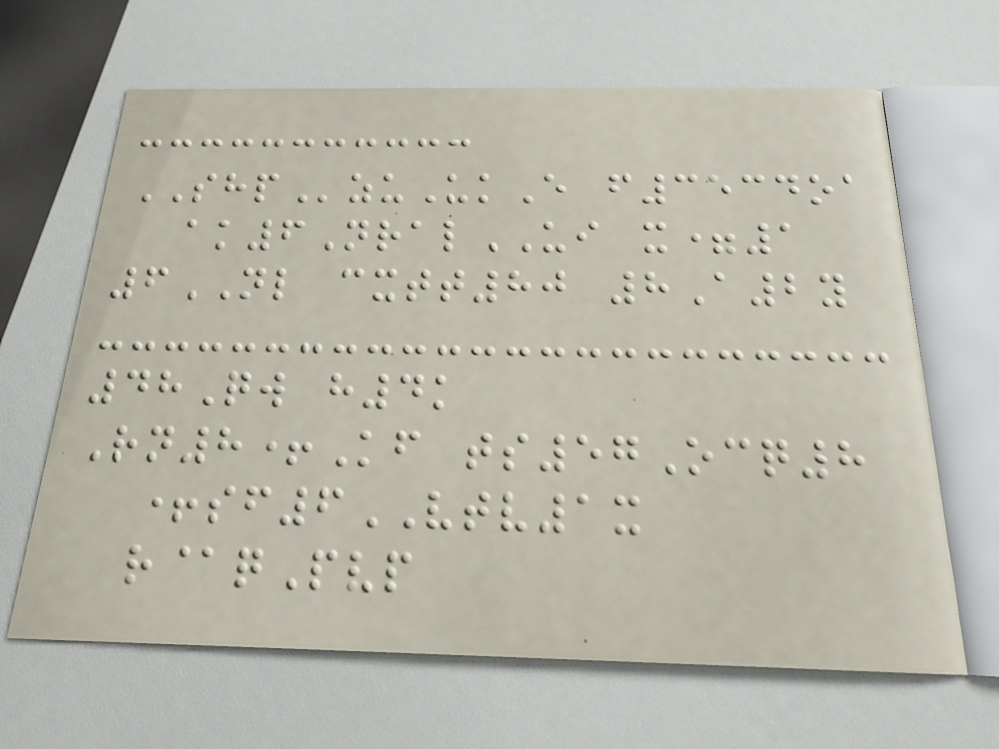SHPzuUkE f3534oa
ak6NralUI x=1
6NL cxtt80 8A2y
48Qw h4k
Rn8+Kf ts57Ocq8
+sf6VTV1x
r@qPvp
